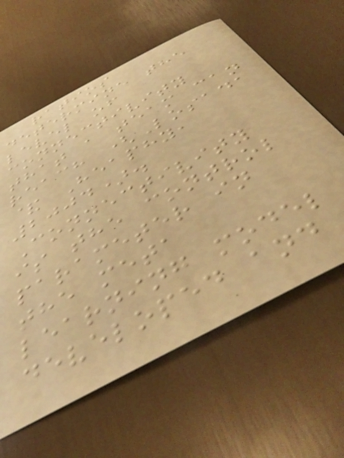ratios
determine the
level of
connectivity
that a team can
reach (Losada
& Heaphy,
2004).
Connectivity
is the control
parameter in
the meta
learning model
developed and
